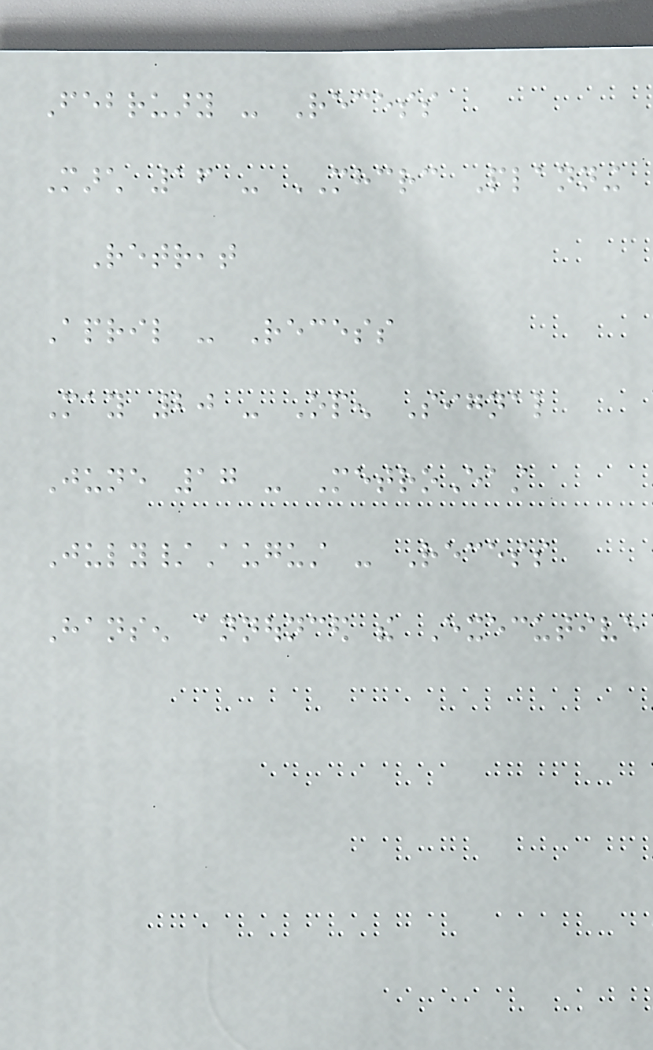February - Recess
March 16 - MHCRC Planning
Retreat
April - Recess
May 20 - Open Signal
June 17 - MetroEast
July/August - Recess
Hansen announced the Executive
